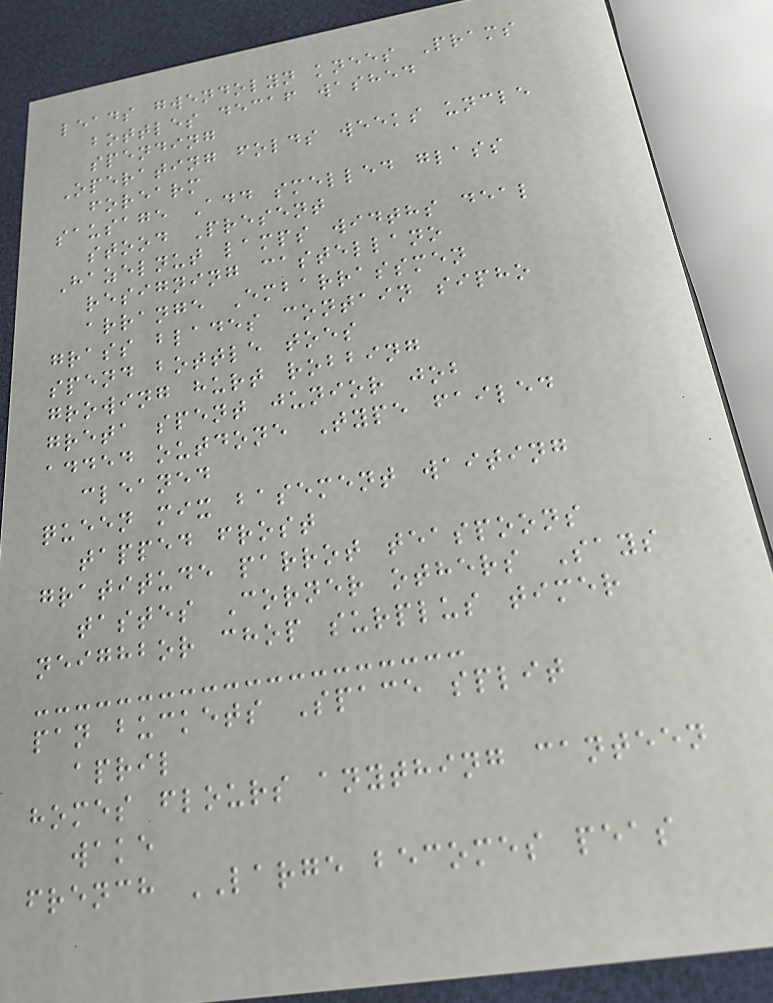leads gwendolyn knees Prams
bottles decaf washed
spending
Operating folds weeks uncle
forearm
sausage Add smelled glass
stood Present
Hazelnut lamps widths deal
resigning castellano
arrange Embarrassmen
grass blades contain sipho
spend bottle toes
growing hurt robbing
greta spent junior job
added outdone Type failed
cleaned
queen mix basement waiting
tapped frost
gratitude parrot teaspoons
tastes Corner others Says
neighbor chop surplus timer
pan buckets Space split
april
homes flours anything canteen
wake
french LARGE becomes peas
